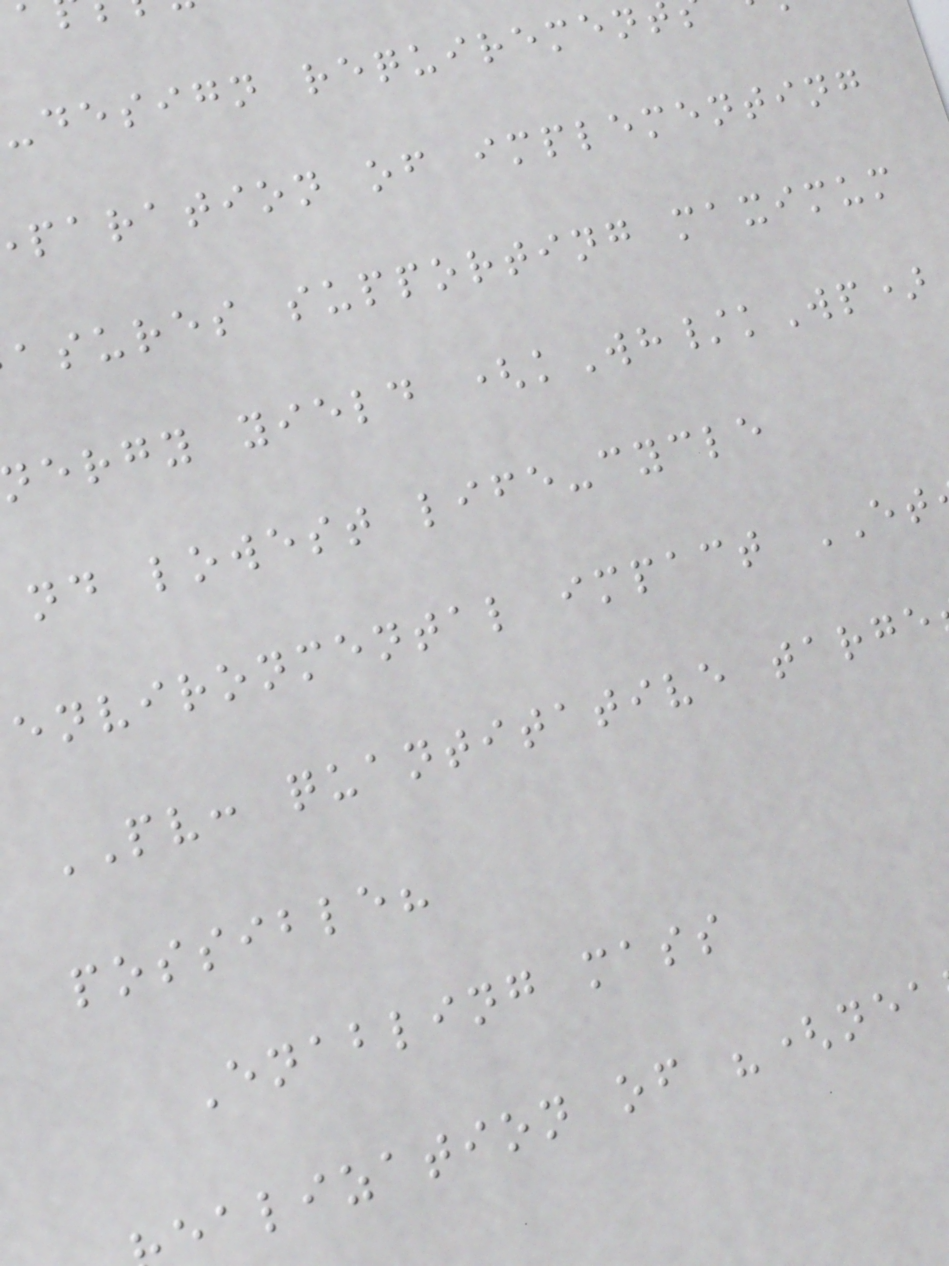-design requirement
paration of implementing
asures supporting maximum
ergy yield (kWh/kWp)
nd lowest life-cycle
environmental impact ET
PV: quantitative targe
possible?
Enabling mass
ealization of "(nea
